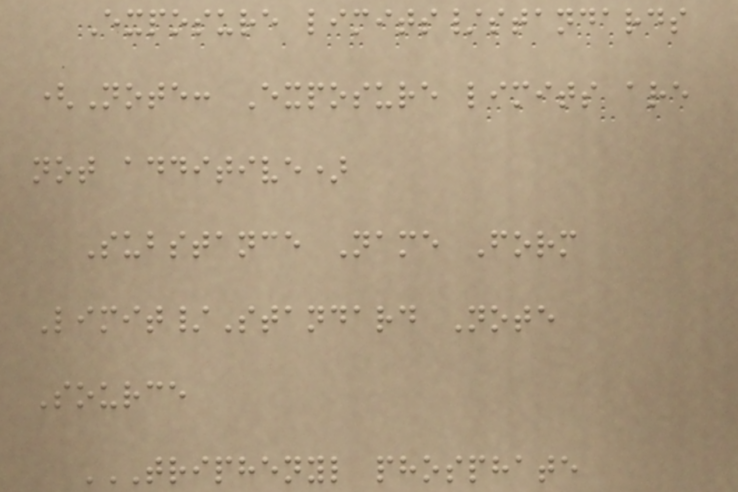Exposure limits/standards
(Note: Exposure limits are
not additive)
Substance Name Form
Limit/Standard Note
Source
TRIPHENYL PHOSPHATE
